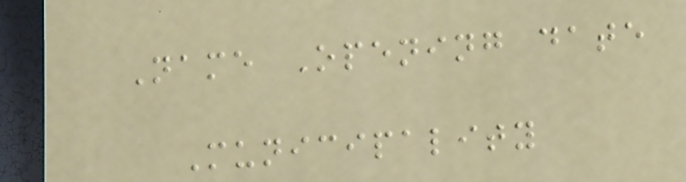Name Opening date
Municipality
